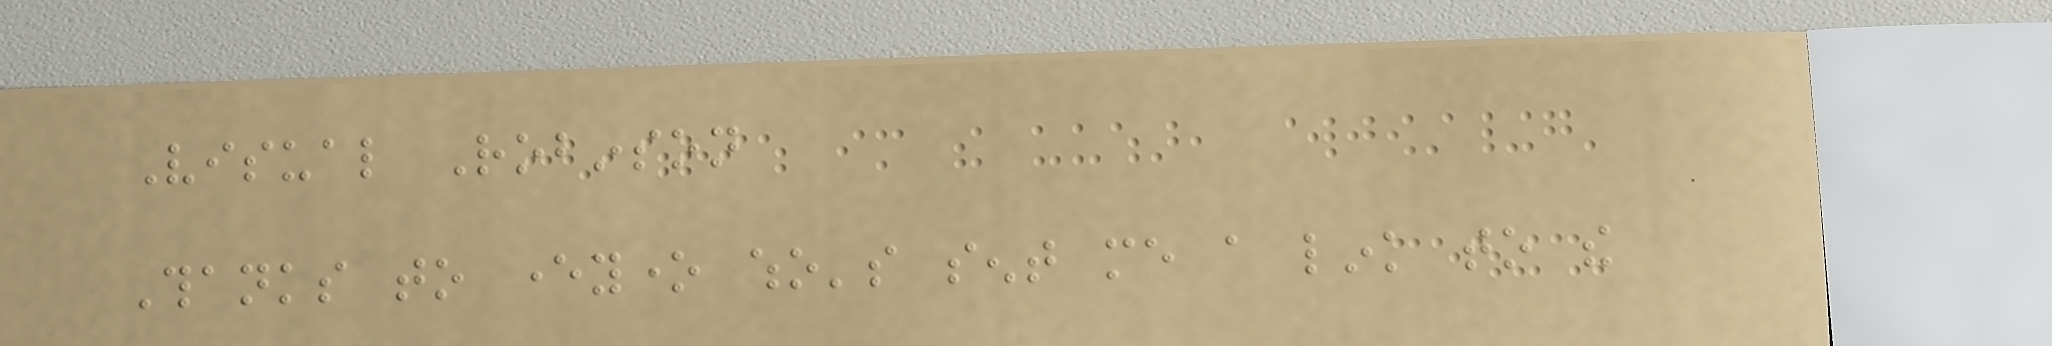Visual Robinson
Thanks to everyone who's sent me a link to the
